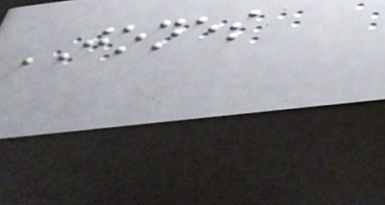JONES
